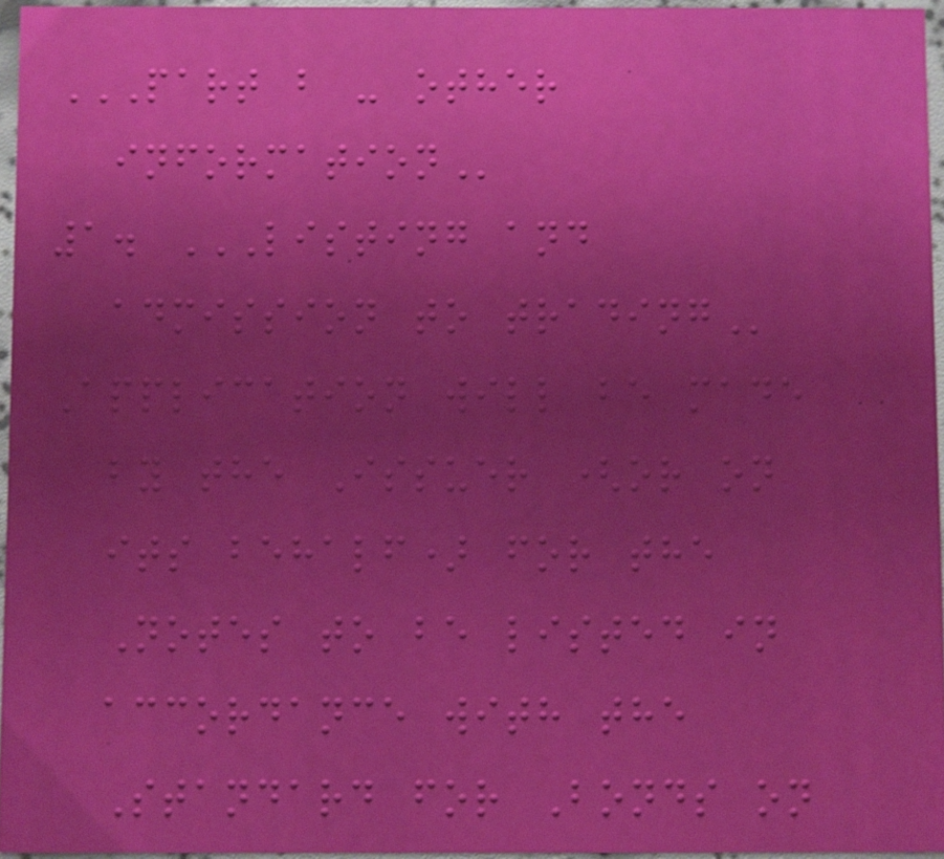PART B - OTHER
INFORMATION
1. LISTING AND
ADMISSION TO TRADING
Application will be made
by the Issuer (or on
its behalf) for the
Notes to be listed in
accordance with the
Standard for Bonds on
